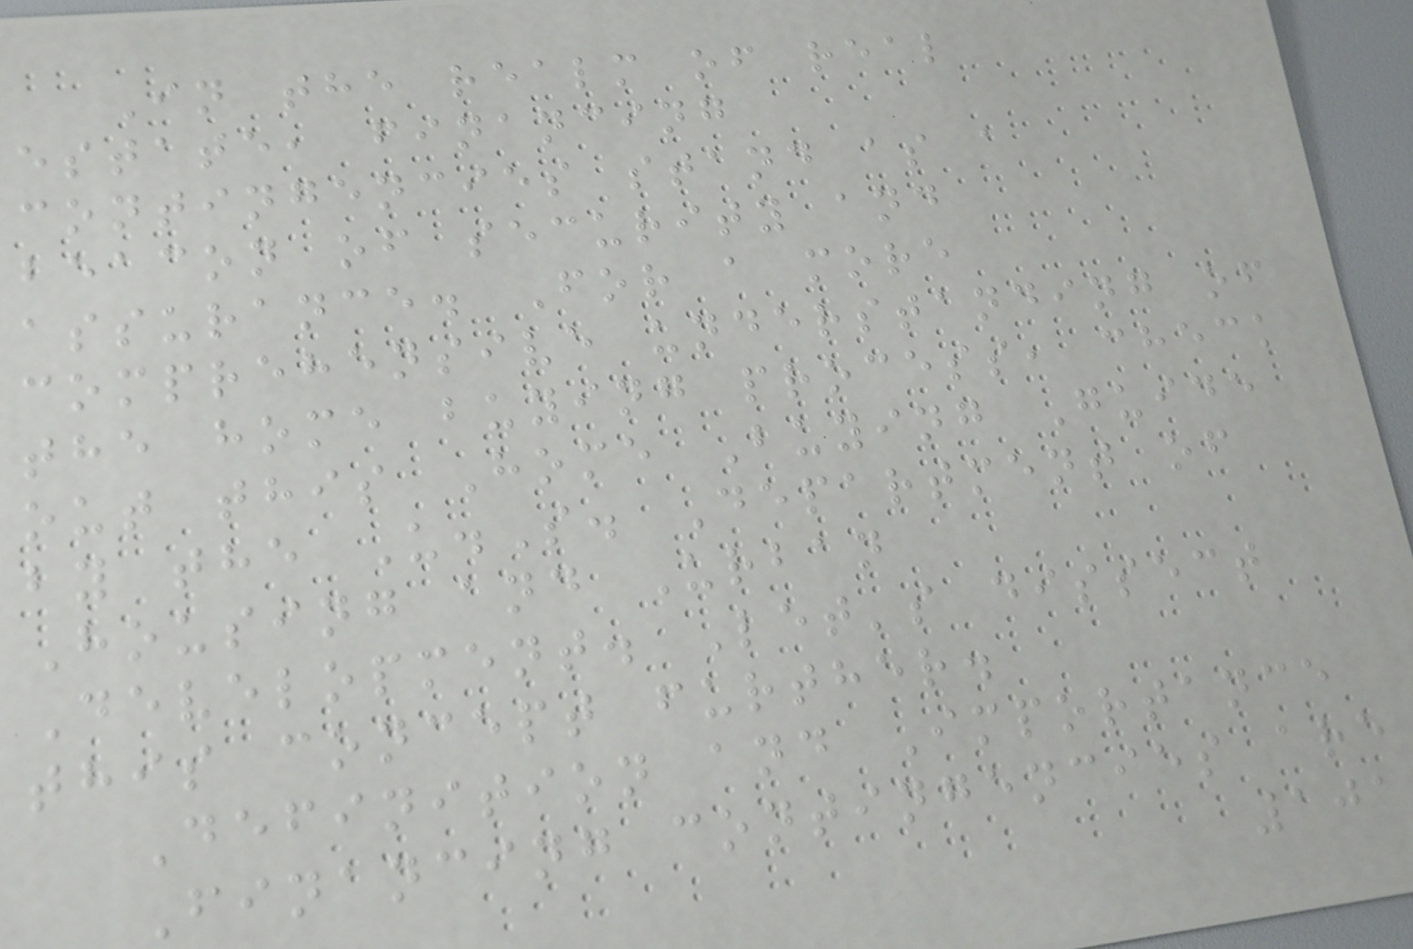In the realm of real
estate, financing
contingencies stand as a
beacon of security and
assurance. For a more
comprehensive understanding of
the home buying process, check
out this Home Buying Guide
by the U.S. Department of
Housing and Urban
Development. Let's dissect
this concept further.
Definition and Importance
Financing contingencies are
101
